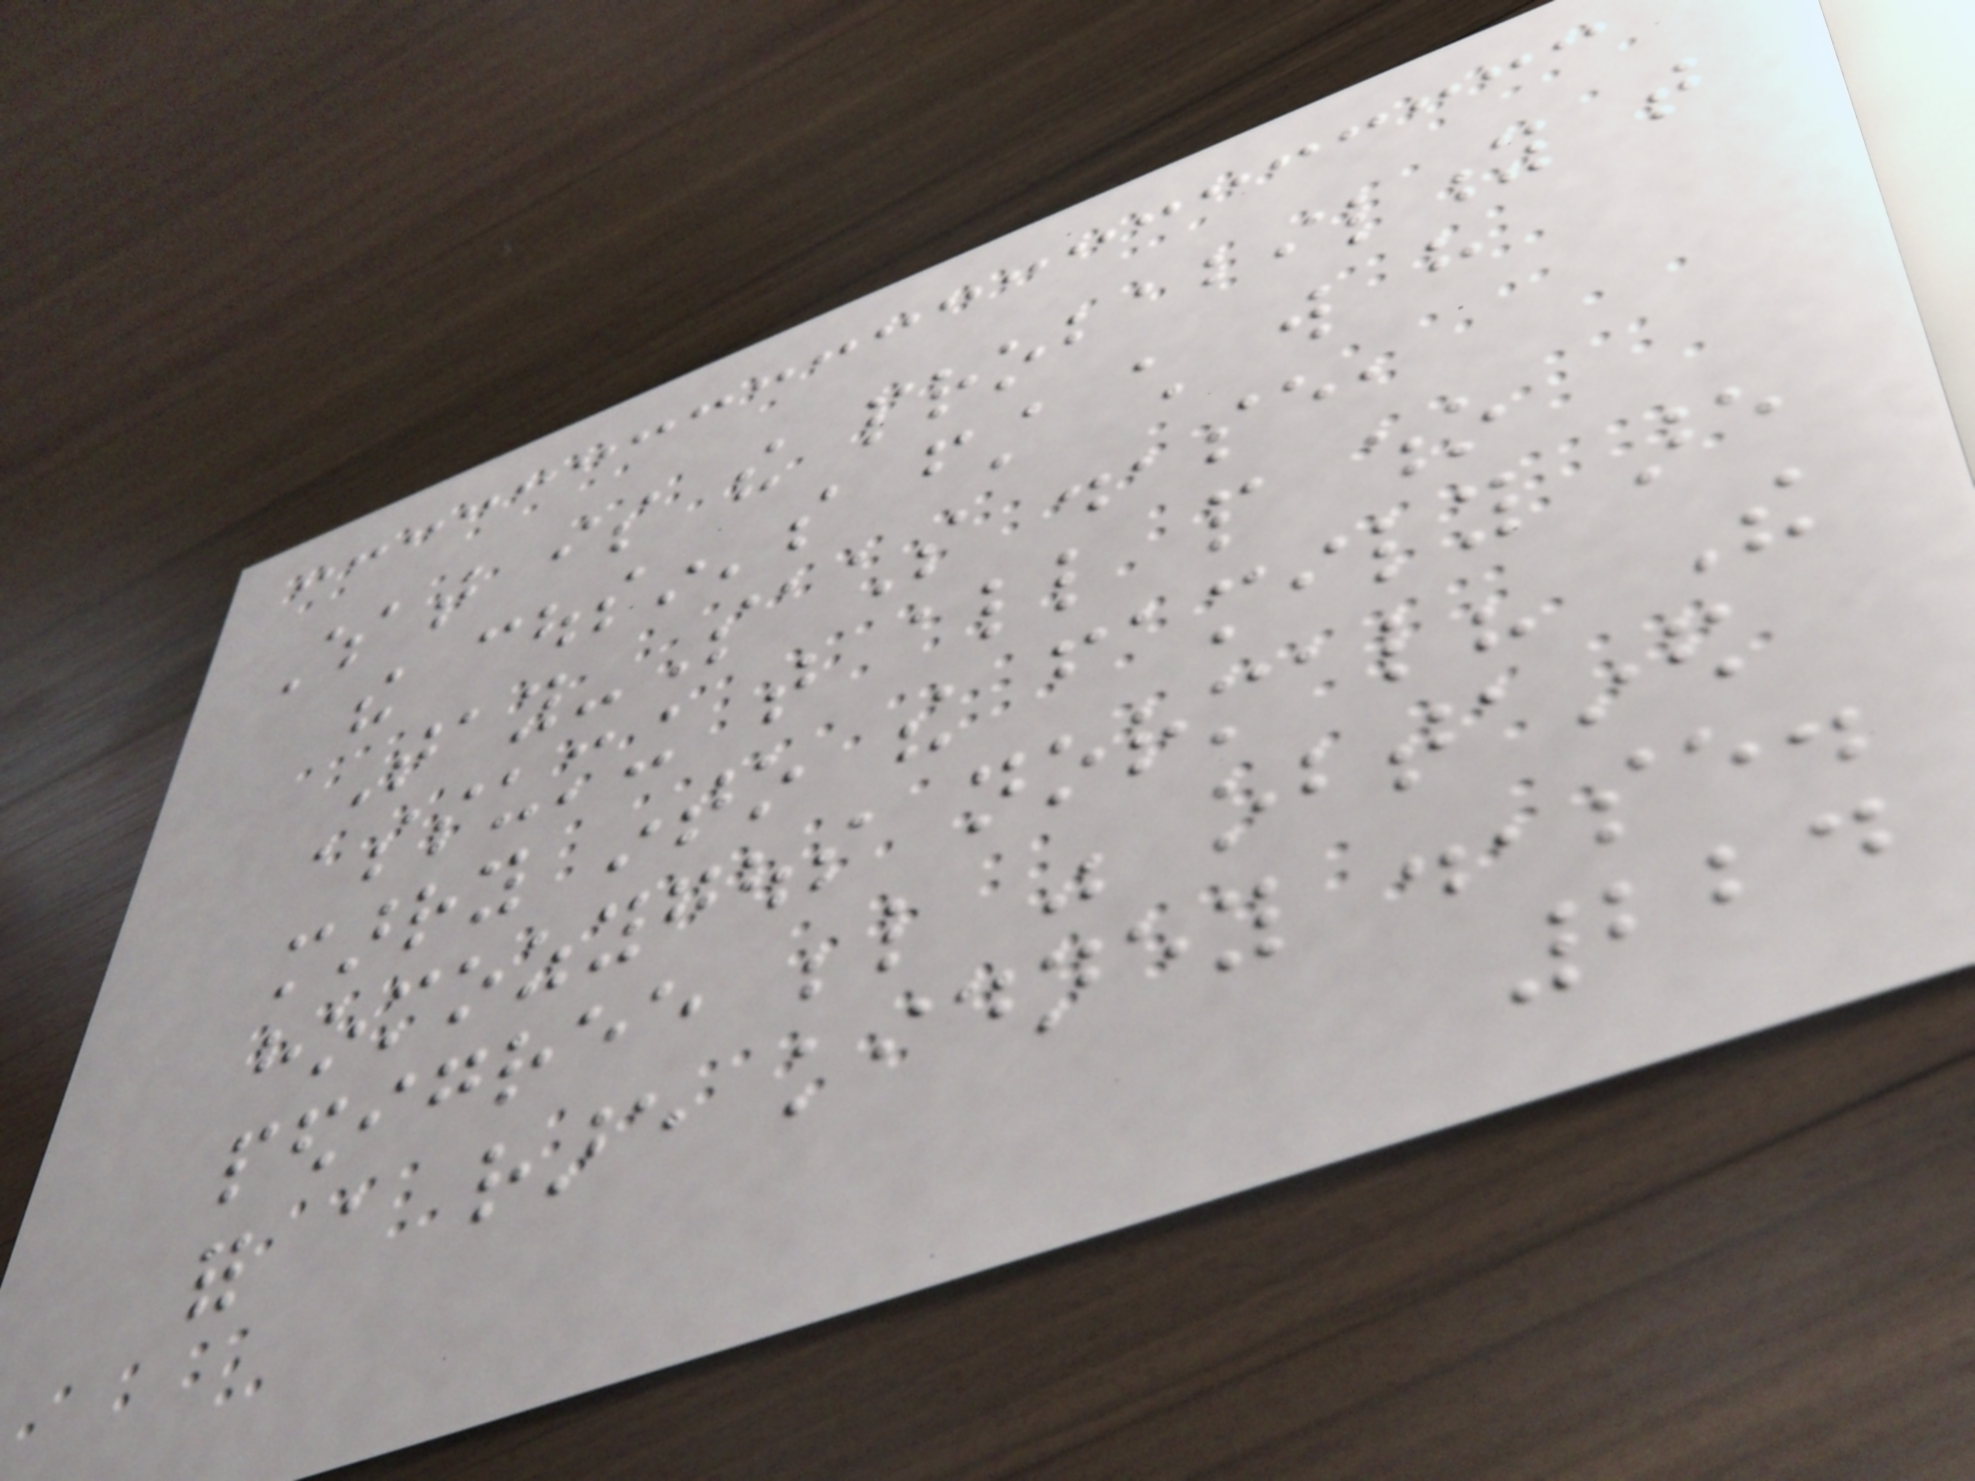What is the probability that
the cousin's first child will have
Tay-Sachs disease,
assuming that all people who
marry into the family are
homozygous normal? The
pedigree below was obtained
for a rare kidney disease.
224
